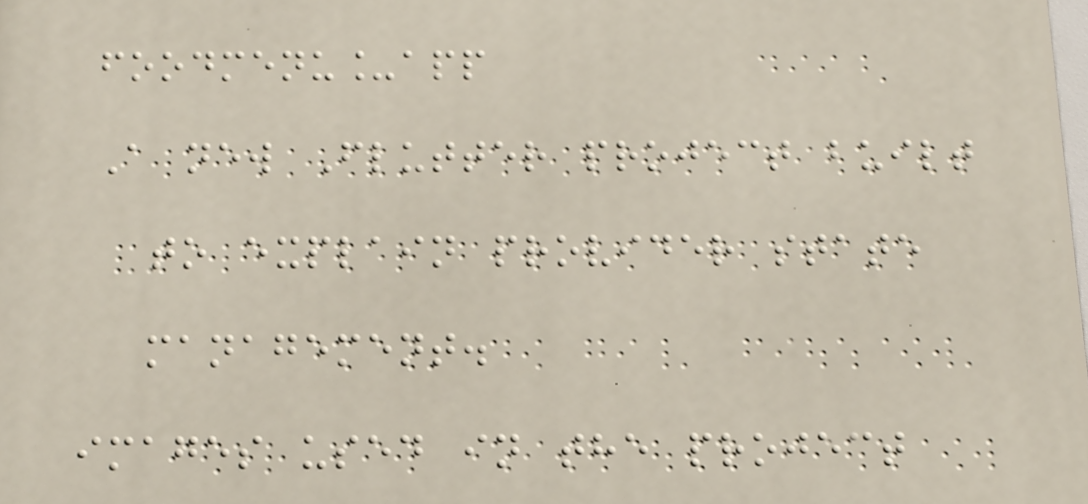foodmenu_app
A new Flutter project built
to explain provider state
management.
images used in the project
